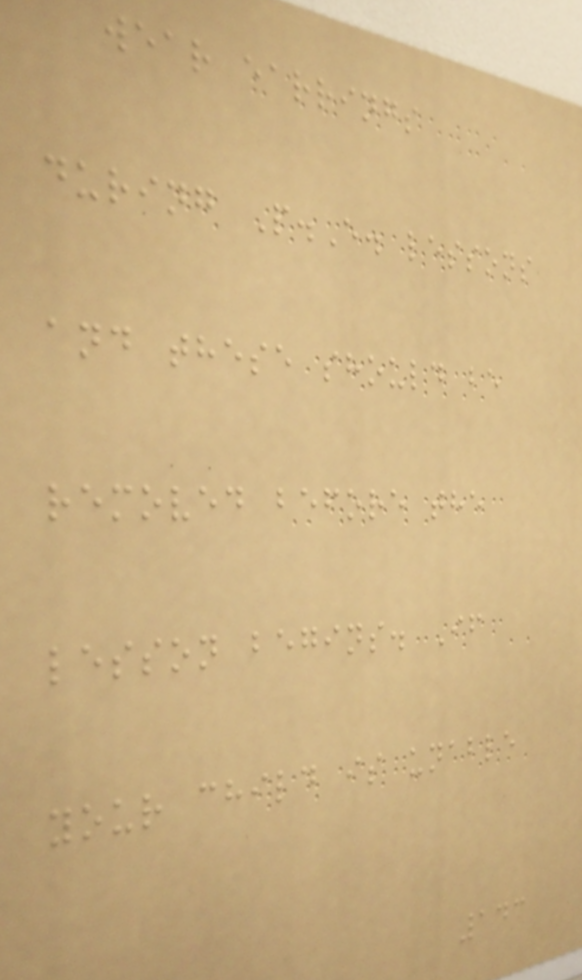wear earrings
during P.E. lessons
and these should be
removed before the
lesson begins. If
your child is unable
143
